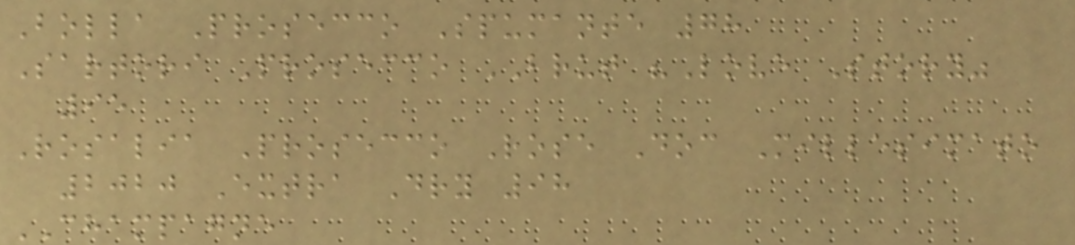Bolla Prosecco Spumante 78
Sartori Prosecco BRUT "Love Story"
95
Rosalia Prosecco Rose Doc Millesimato
2020 Extra Dry 98
CHAMPAGNE
